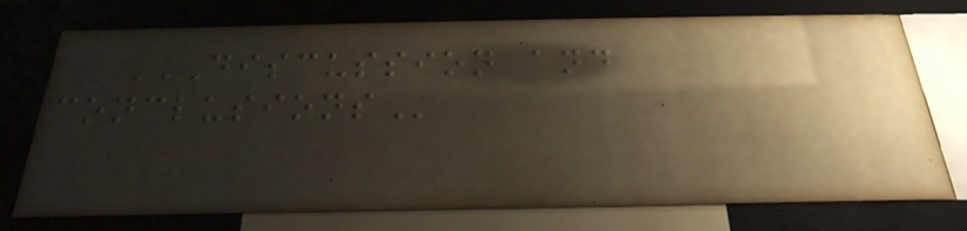DISCUSSION AND
CONCLUSIONS
